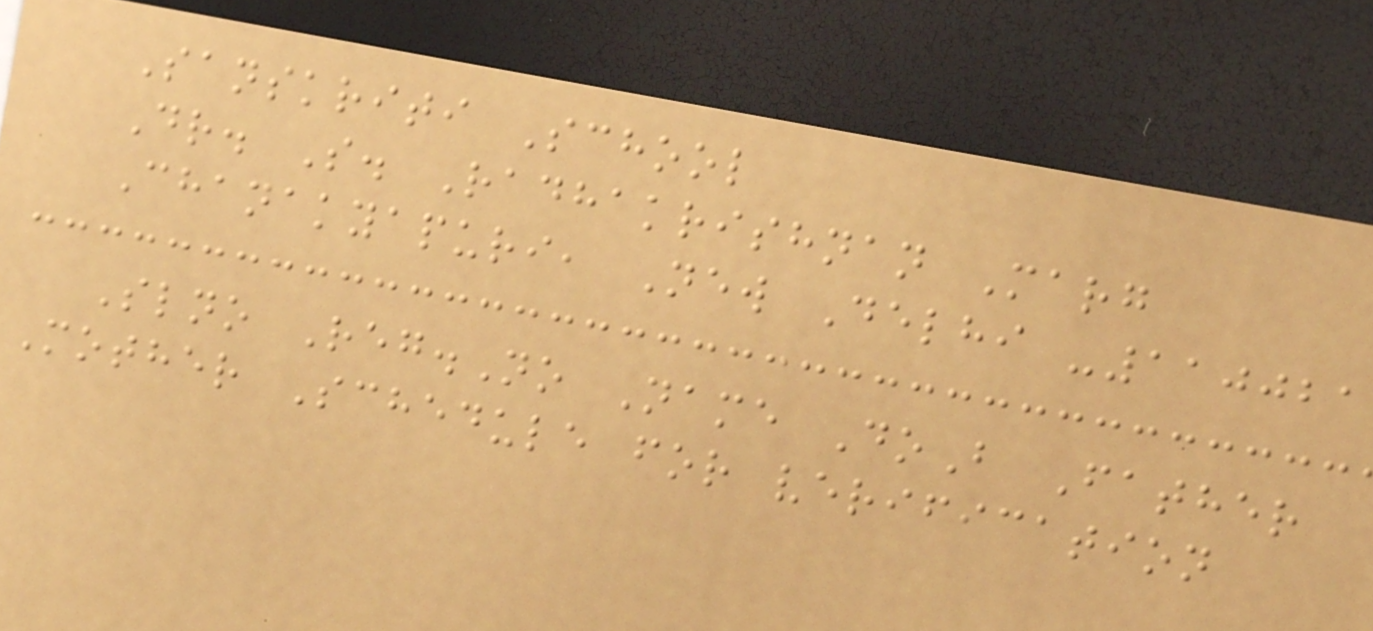Sanskriti School
Dr. S. Radhakrishnan Marg
Chanakyapuri, New Delhi -110021
Slno Reg.No Name DoB Father
Mother Schedule for verification
